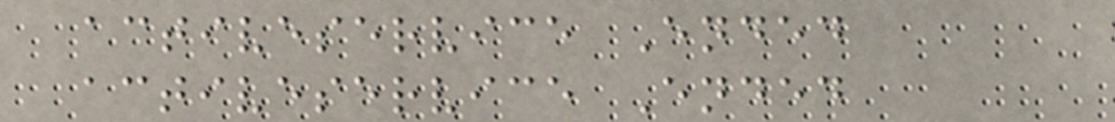activeservice Ended
activeservice Ended
